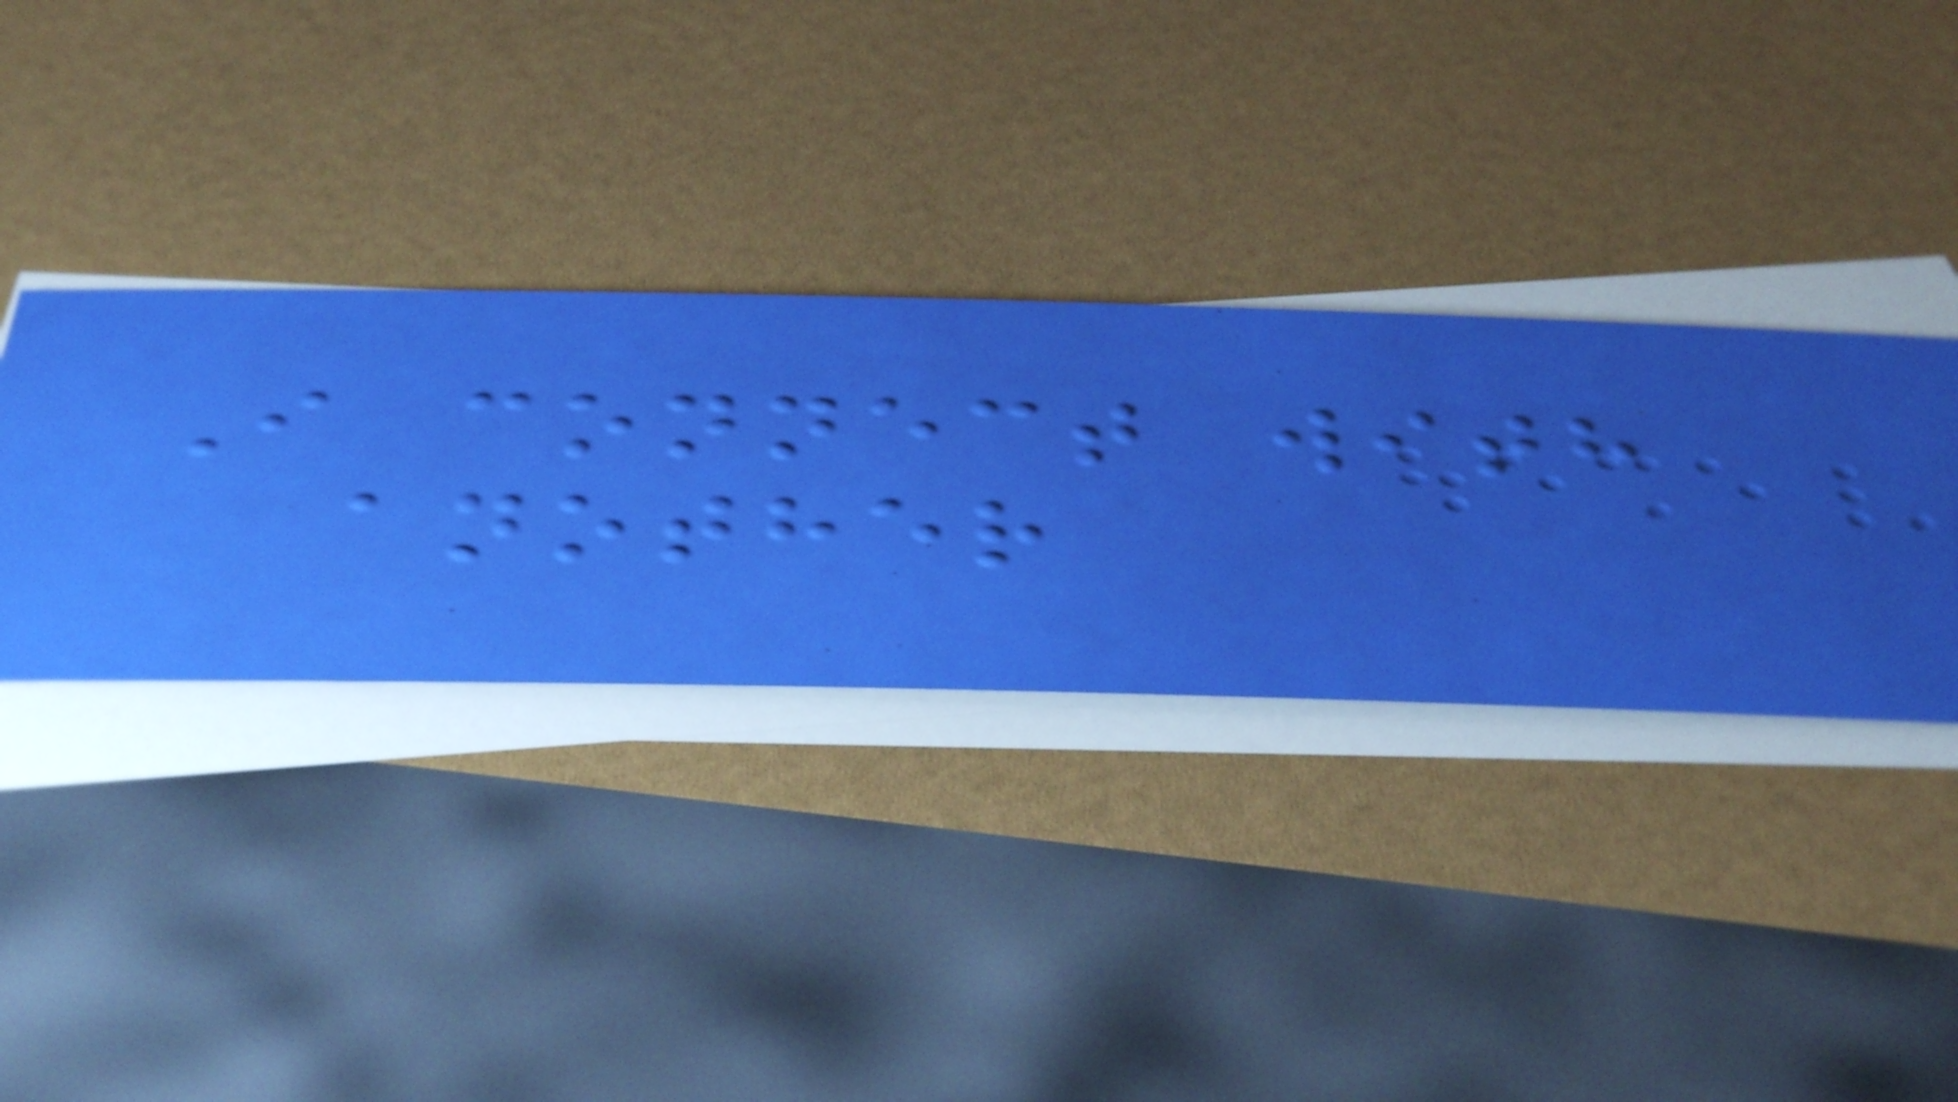I connect with
another
